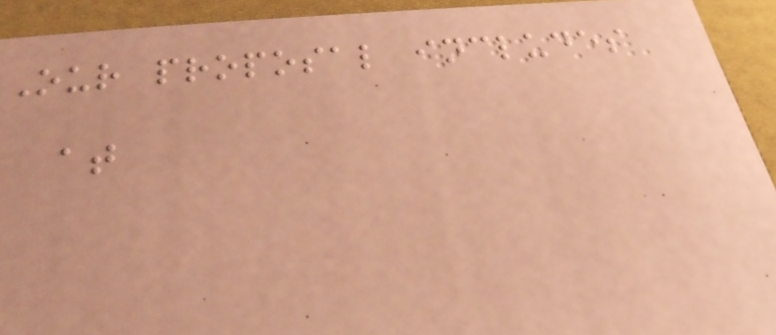Our proposal includes
at
